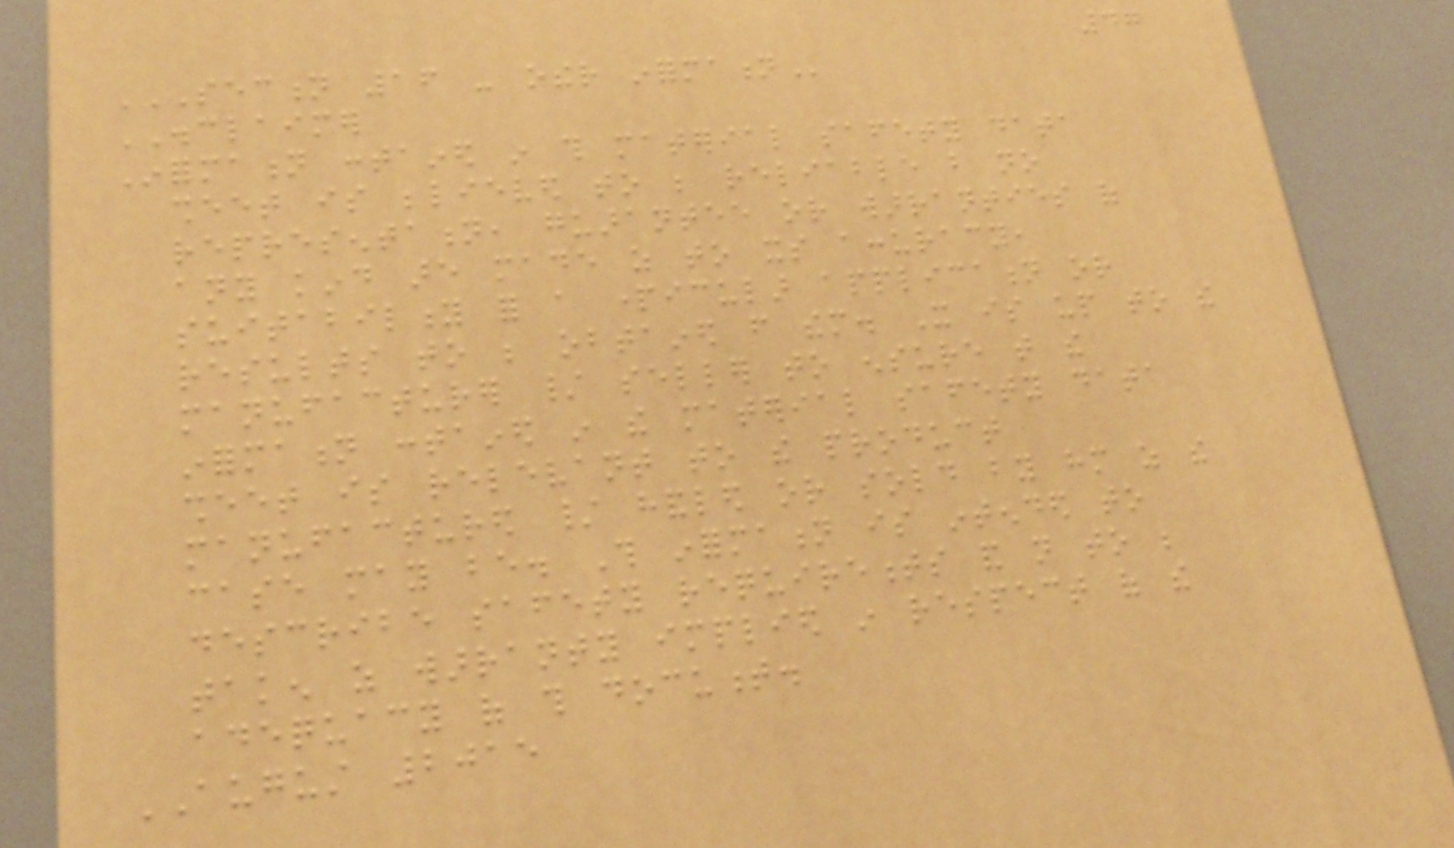47
SECTION 16 - OTHER INFORMATION
DISCLAIMER
Information contained in this material safety data
sheet is believed to be reliable but no
representation, guarantee or warranties of
any kind are made as to its accuracy,
suitability for a particular application or
results to be obtained from them. It is up to the
manufacturer / seller to ensure that the
information contained in the material safety data
sheet is relevant to the product
manufactured / handled or sold by him as the
case may be. This information is intended to
describe safety requirements and not to be
taken as warranty implied in respect of the
adequacy of this document.
AUGUST 2015
